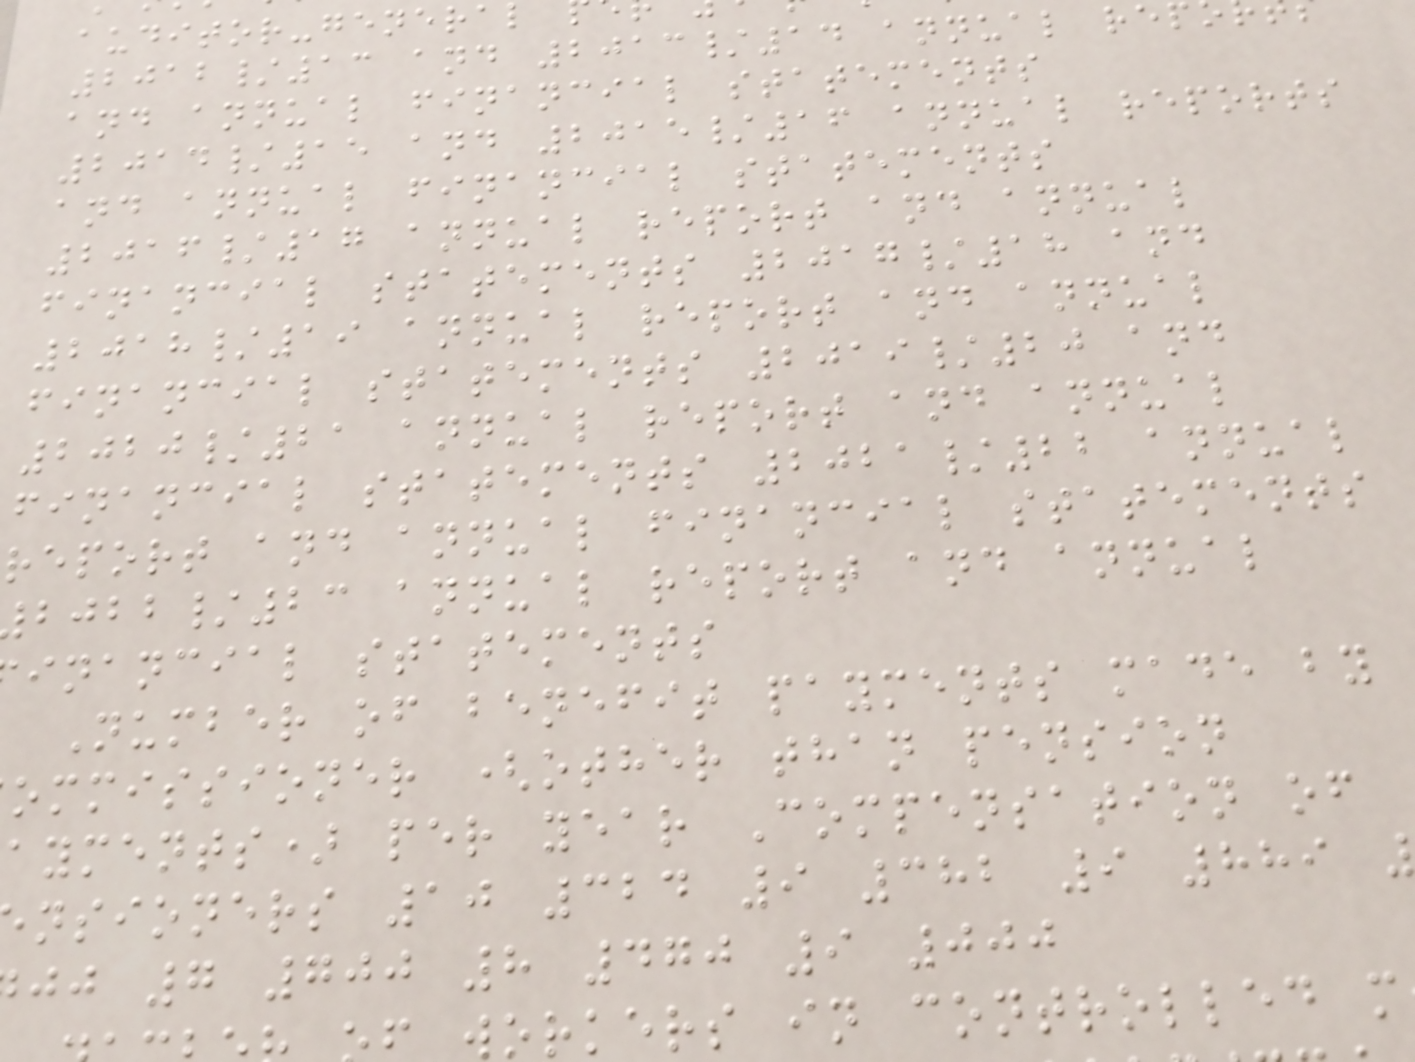auditor-general
2012/13 and 2013/14 annual rep
and annual financial statements
2014/15 and 2015/16 annual reports
and annual financial statements
2016/17 annual report and annual
financial statements 2017/18 and
2018/19 annual report and annual
financial statements 2019/20 and
2020/21 annual report and annual
financial statements 2021/22 annual
report and annual financial statements
/23 annual report and annual
inancial statements
Number of benefit payments made by
ommissioner (other than pension
ayments) per year Compensation of
nsioners 10 324 9 382 9 889
jj 7 700 8 470 9 000
workers in controlled m
